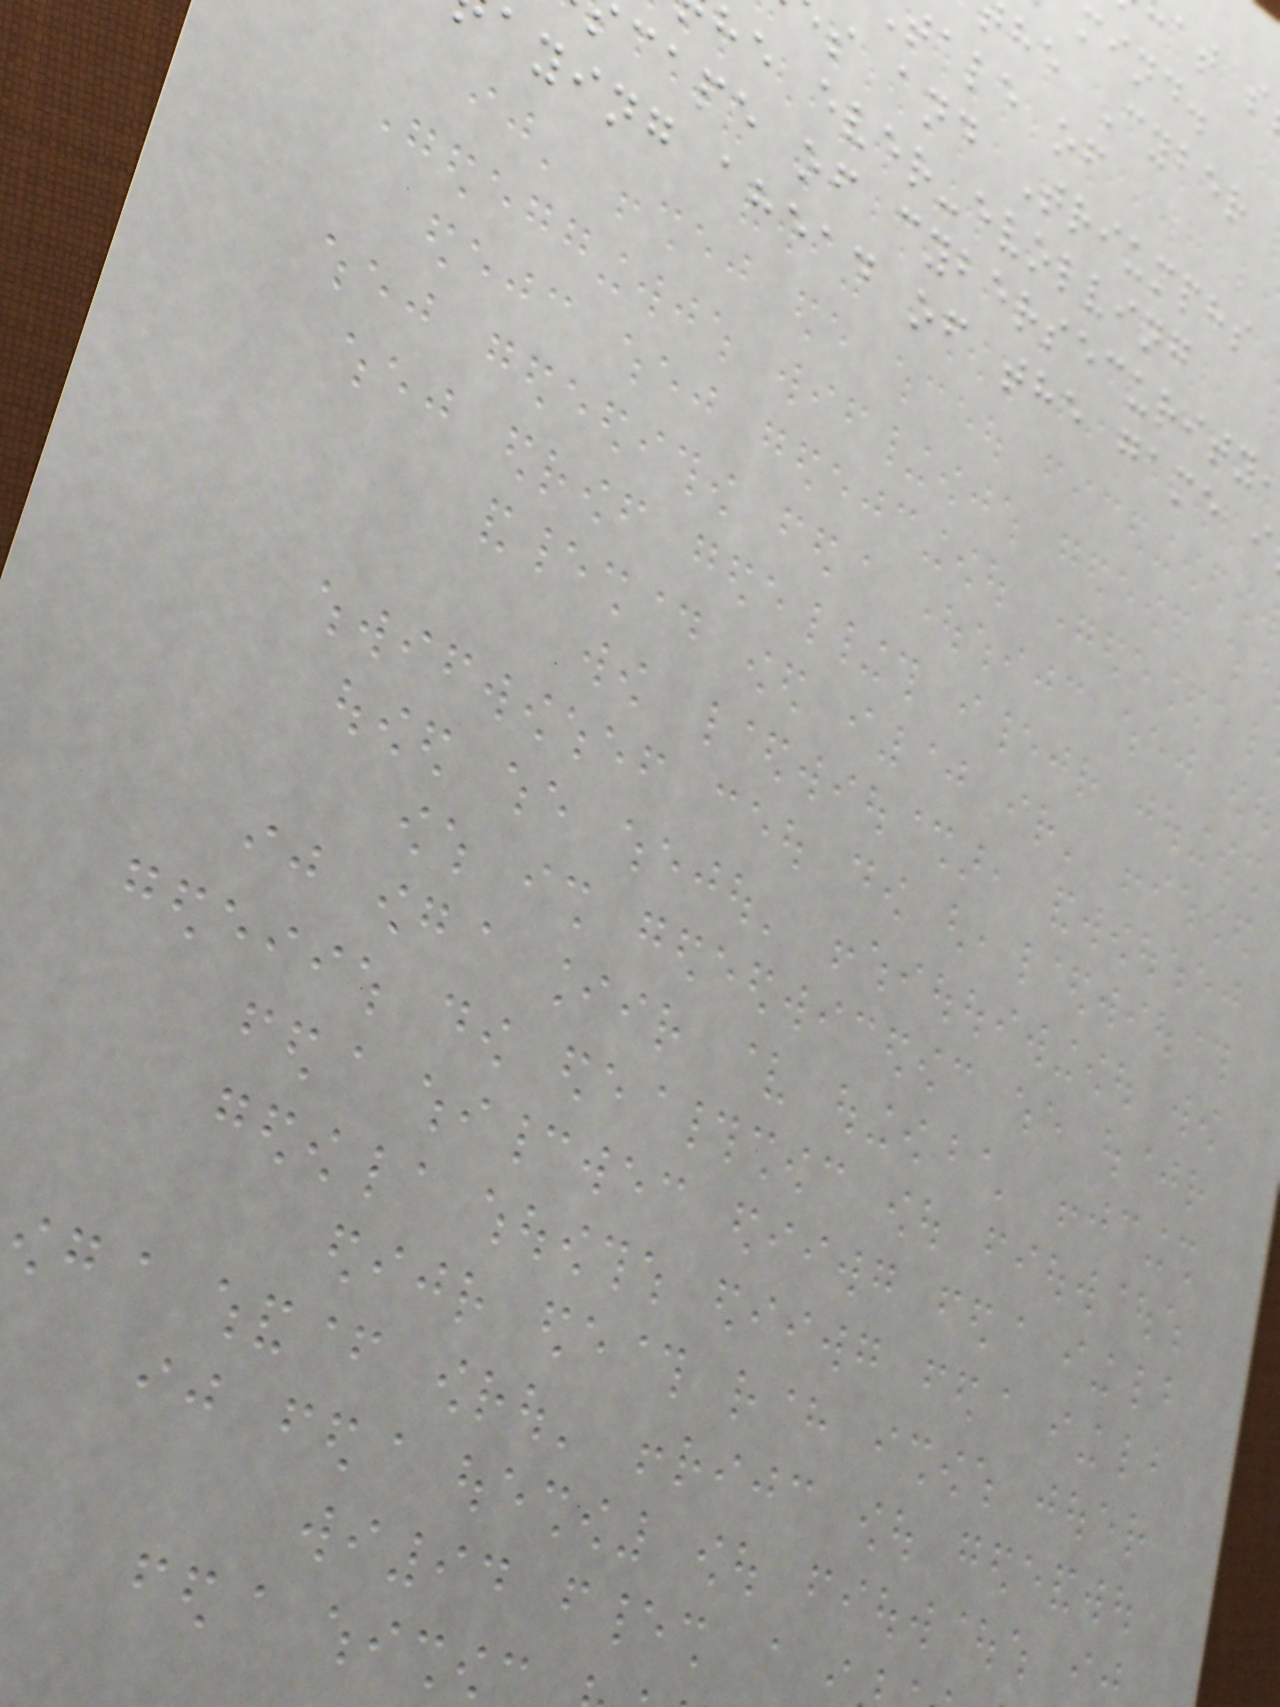he Cyber
tale of
s and Triumphs
he ever-evolving
cape of cybersecurity
aying ahead of the game i
